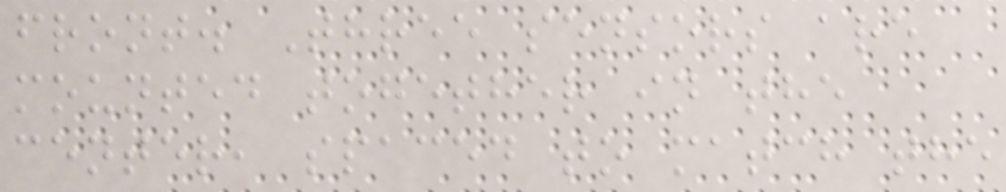front. Three sensors are
mounted together in the
center, spaced to match the
